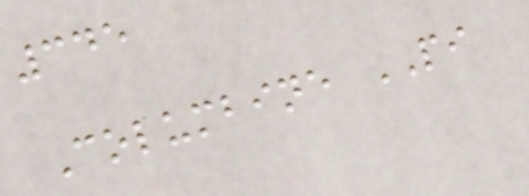345
Columbine PI
